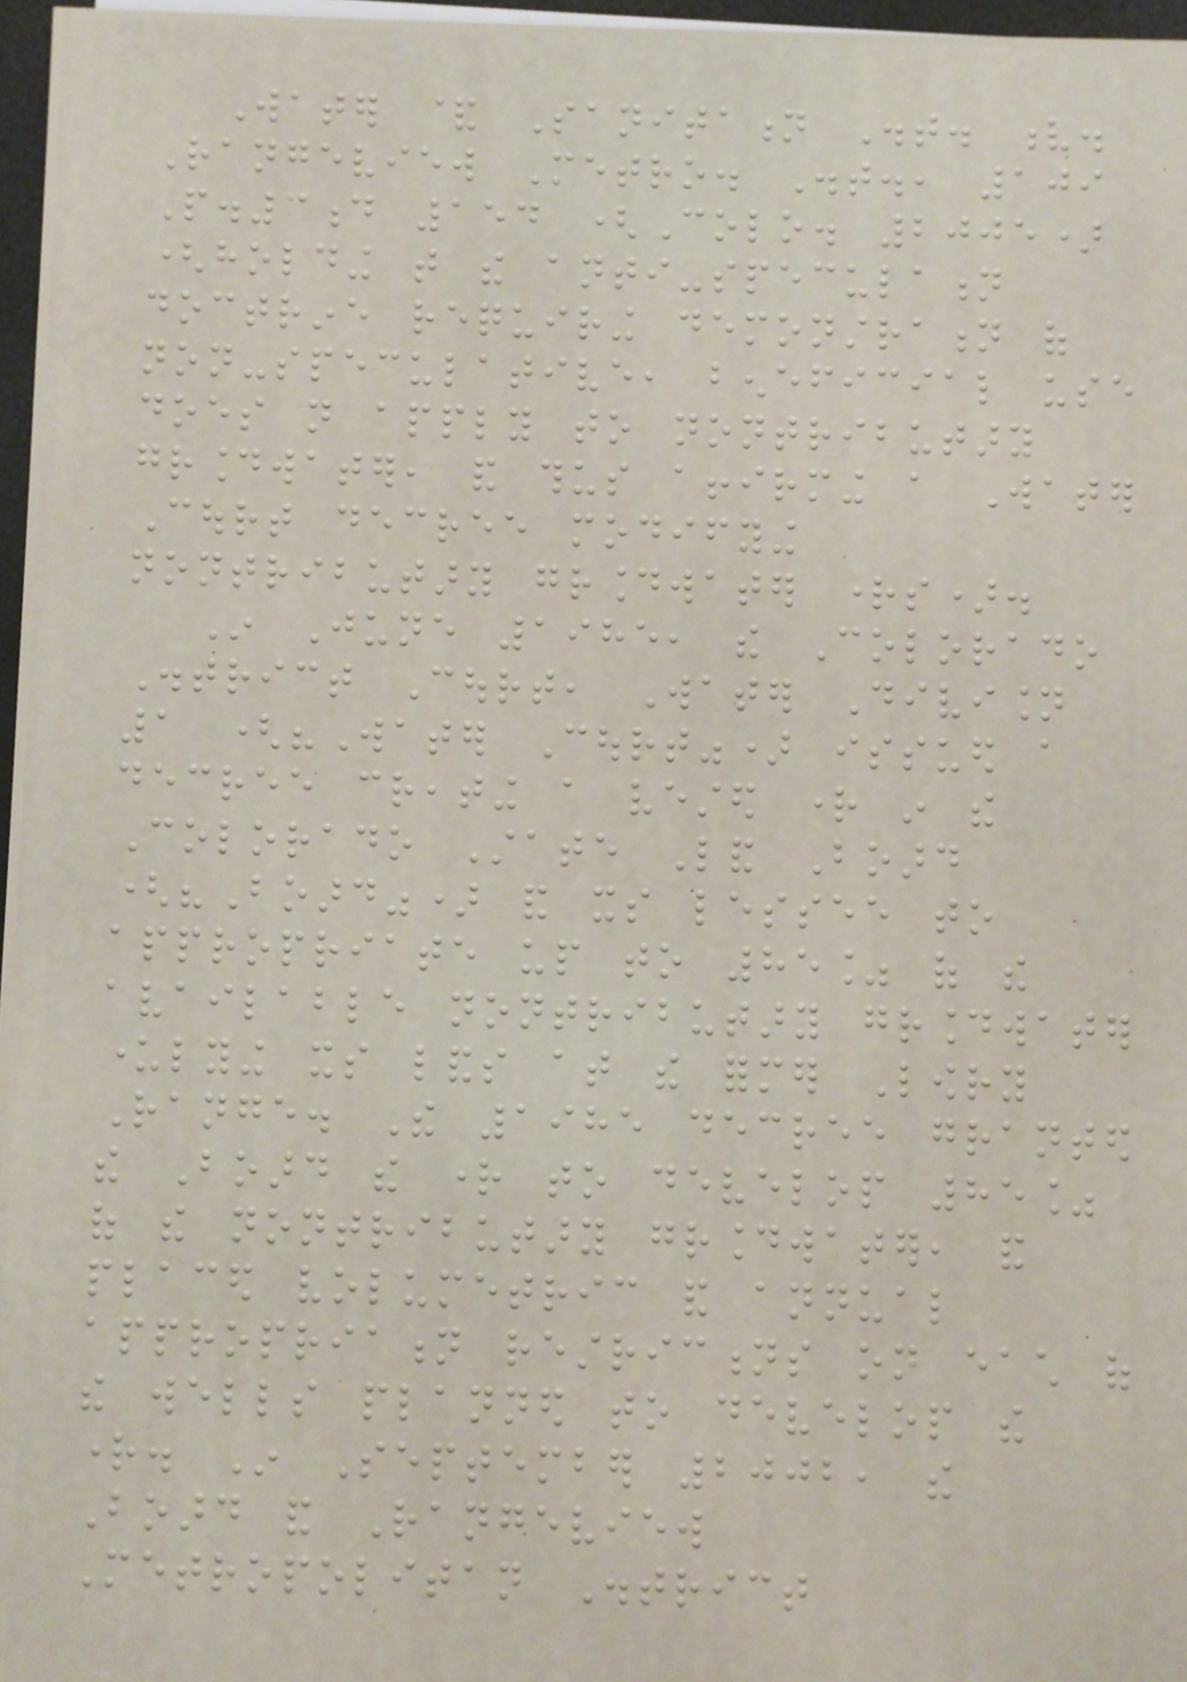Water & Sanitation Dist. v.
Rangeview Metro. Dist., 109
P.3d 154 (Colo. 2005)
(holding that the anti-speculation
doctrine requiring demonstration of
non-speculative, beneficial use
does not apply to nontributary
groundwater, and thus affirming a Water
Court decree modifying
nontributary groundwater rights).
In June 1985, the Colorado
District Court, Water Division
1 ("Water Court") issued a
decree creating a vested right in the
Colorado State Land Board
("Board") and its lessee to
appropriate up to 85% of the
available nontributary groundwater
underlying its lands at the former Lowry
Range. The 1985 decree granted
the Board the right to develop 85%
of the nontributary groundwater, and
placed volumetric and annual
appropriation restrictions on each of
the wells planned to develop the
right. In September 2002, the
Board and Rangeview
Metropolitan District
